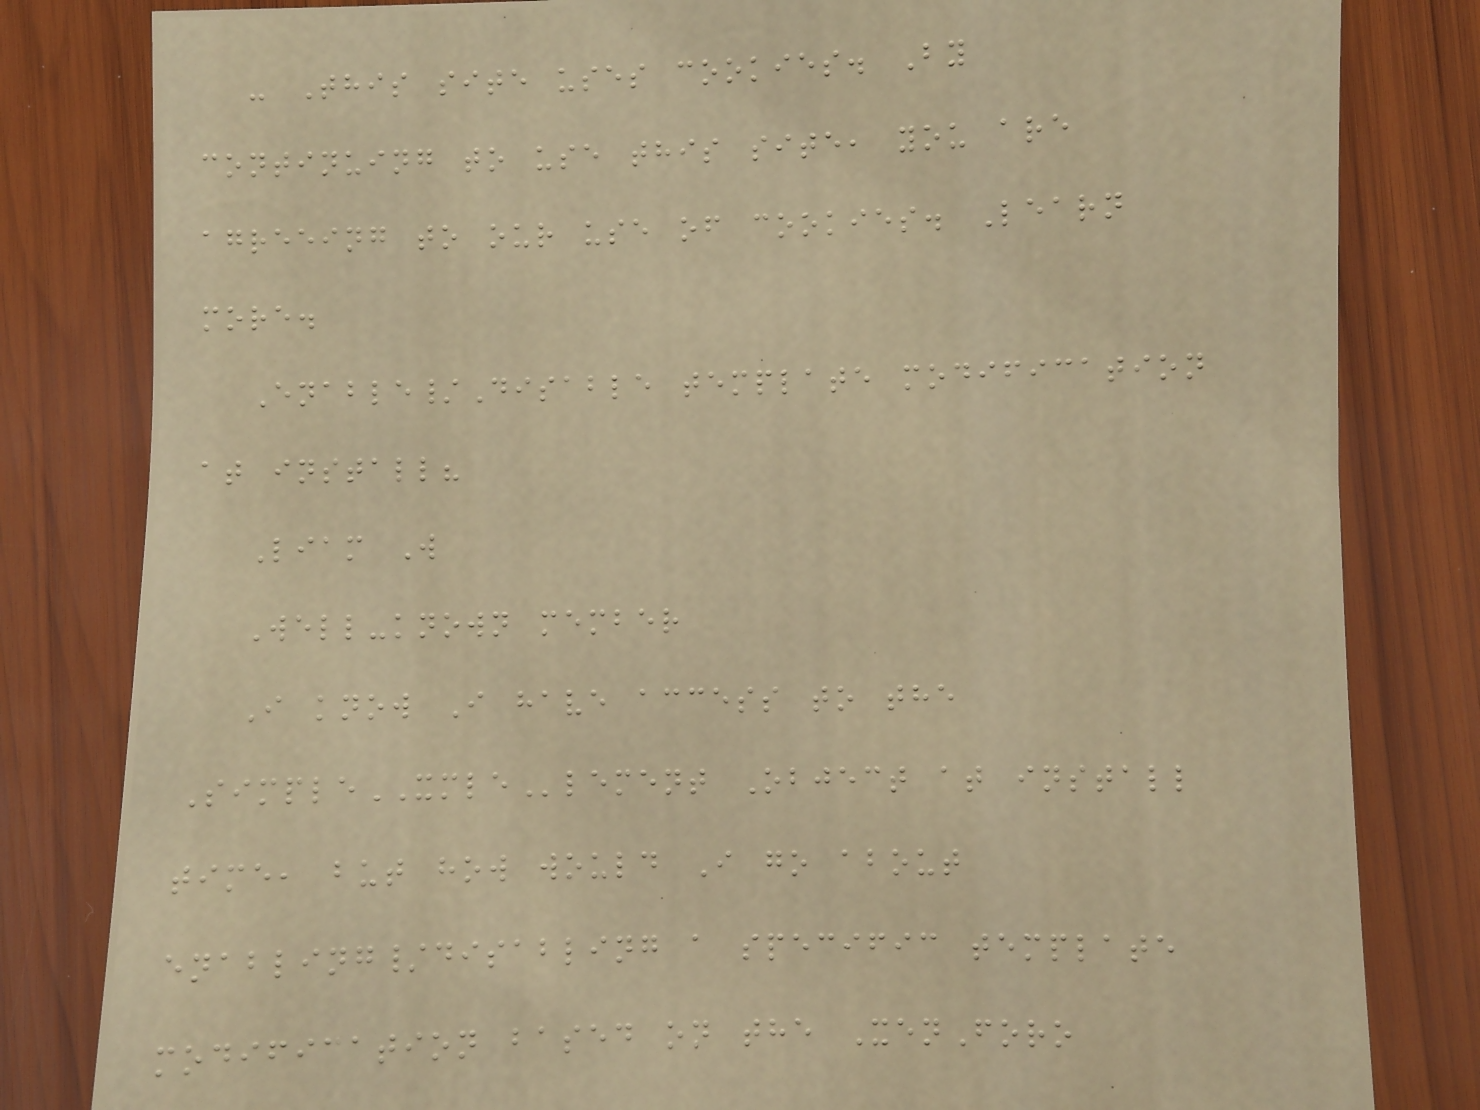- This site uses cookies. By
continuing to use this site, you are
agreeing to our use of cookies. Learn
more.
Enable/Disable template modification
at install?
Liam W
Well-known member
I know I have access to the
SimpleXMLElement Object at install
time, but how would I go about
enabling/disabling a specific template
modification based on the XenForo
